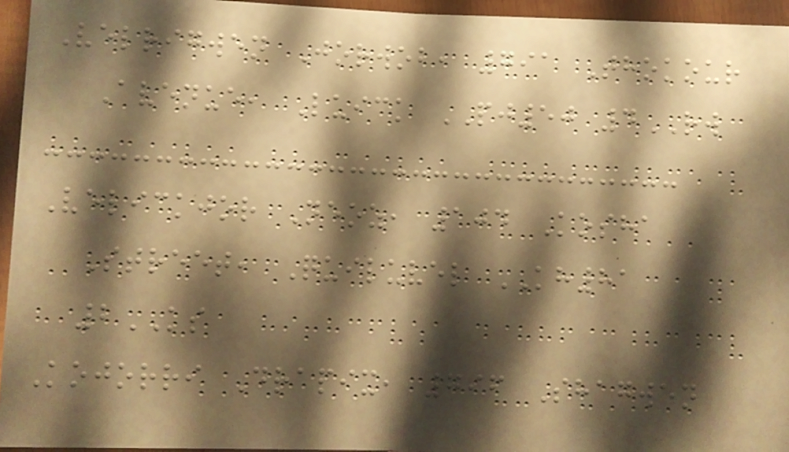Velrigwen Jorwob, 791 Thokour
Avenue, Luick PJ50 4RW
Velickjor Neoz, 104 Kosha
Street, Quiluvel KH81
2KS
Kojorri Drapix, 796 Shagwen
